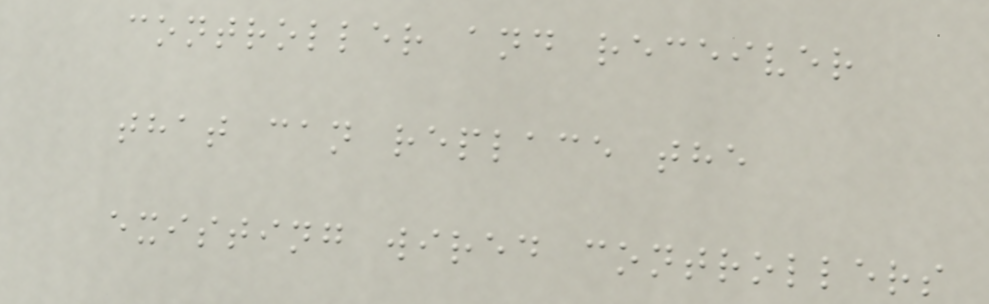controller and receiver
that can replace the
existing wired controllers
